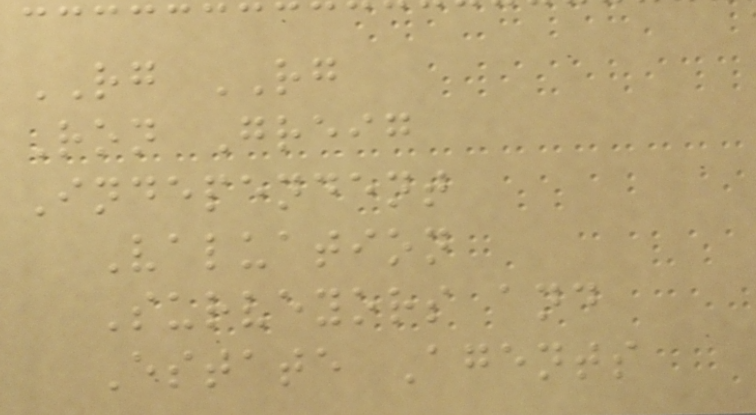RG RG
Ron Greig
Independent
Valuation
Surveyors and
Estate Agents
